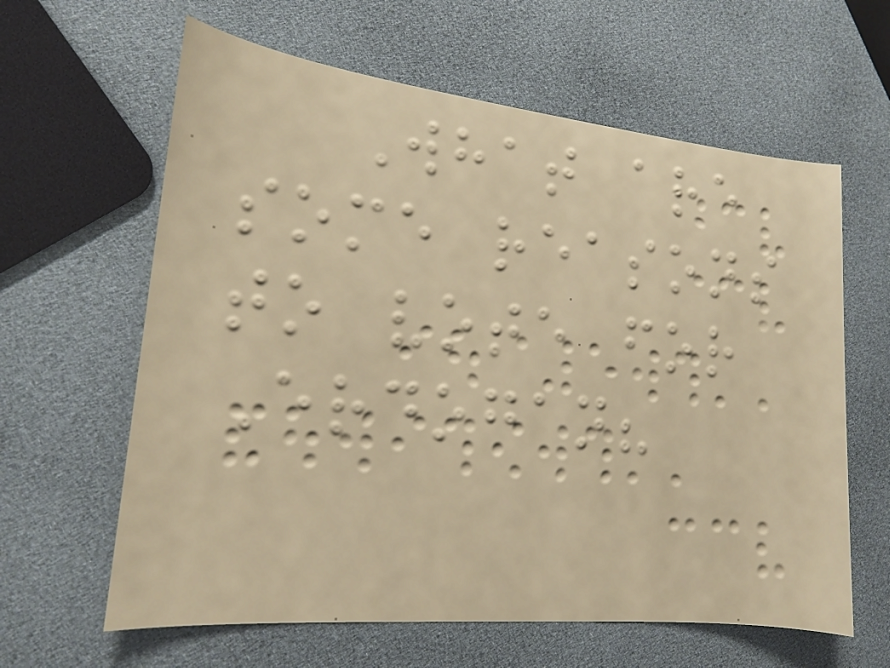What are
some reasons
to vote for
Erdogan?
